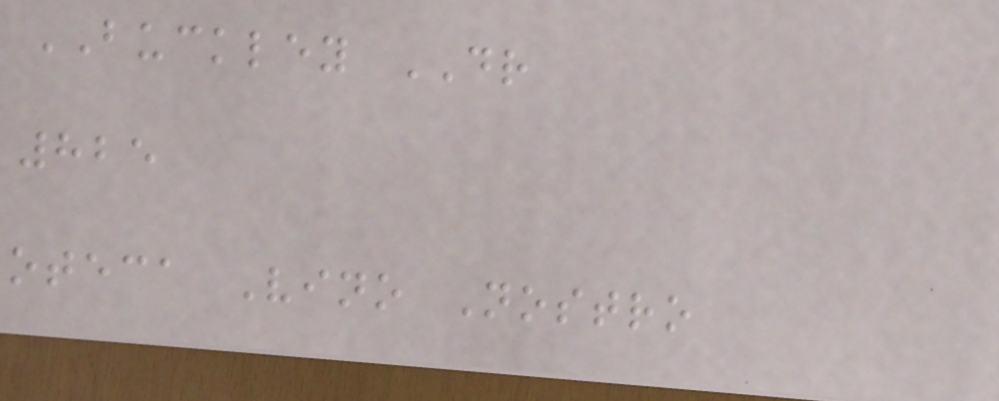BUCKLEY DR
825
oteca Vino Nostro
